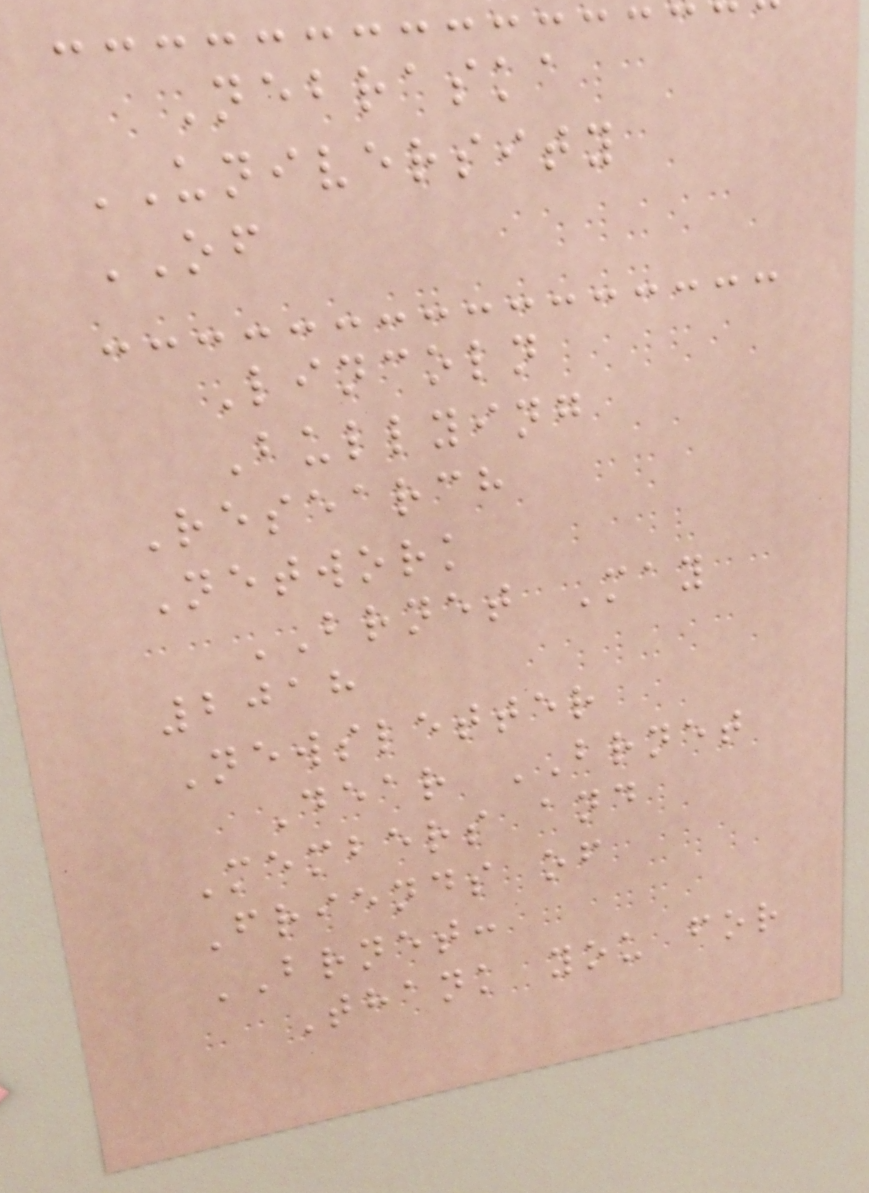Nebraska
UNIVERSITY
OF
Lincoln
Bullying
Research
Network
BRNET May
2018
Newsletter
Dear BRNET
Members and
Friends of
BRNET:
Thank you for
